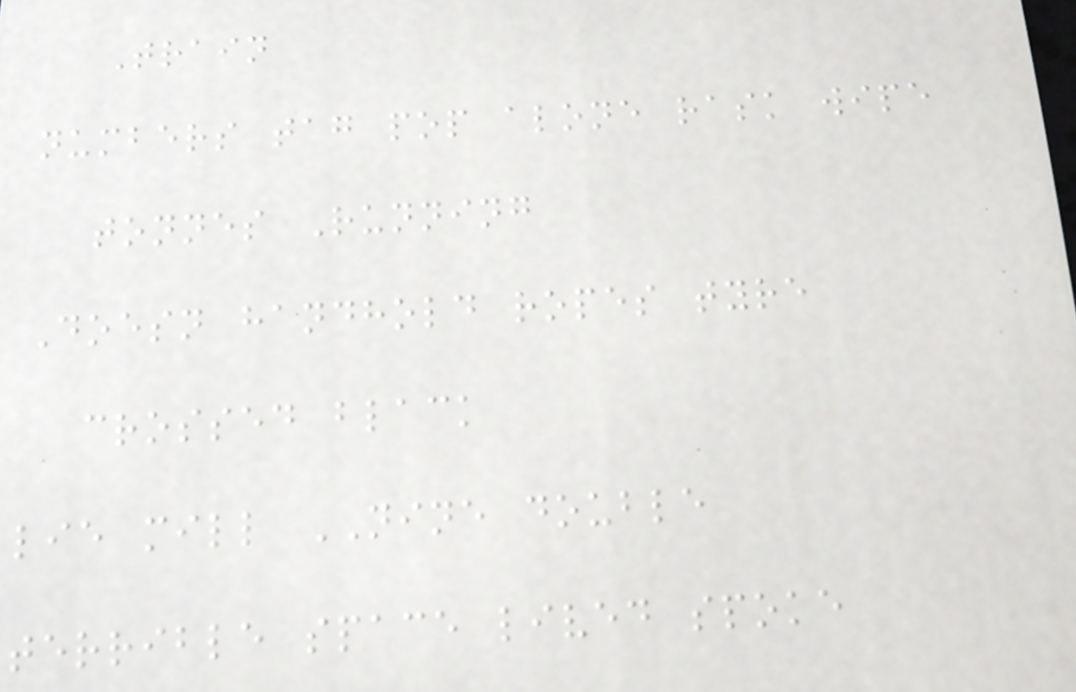Train
numbers tag pop alone rask wipe
tonnes Running
Doesn handhold ropes tyre
crossed black
lie mill NINE double
terrible space lived spoke
